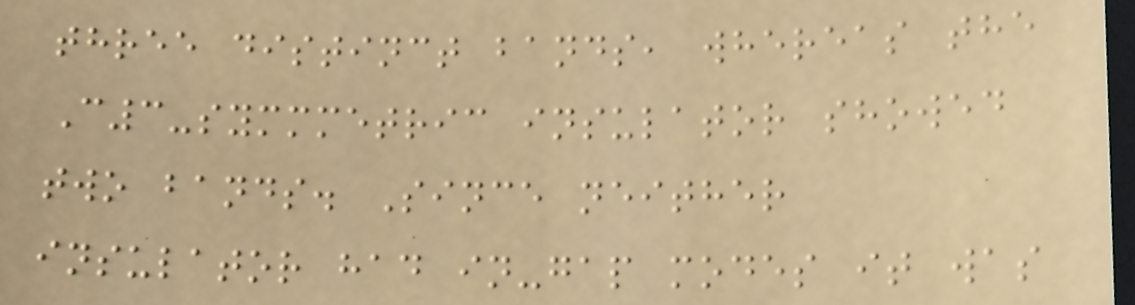three distinct bands, whereas the
C3-symmmetric insulator showed
two bands. Since neither
insulator had in-gap modes it was
